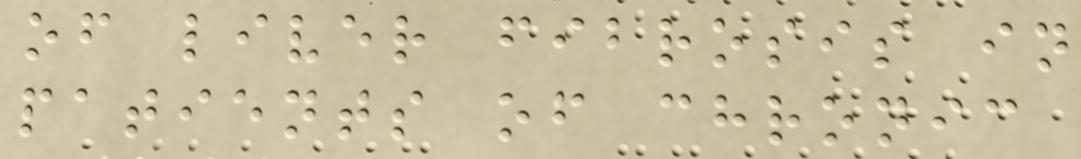of liver fibrosis in
patients of chronic
